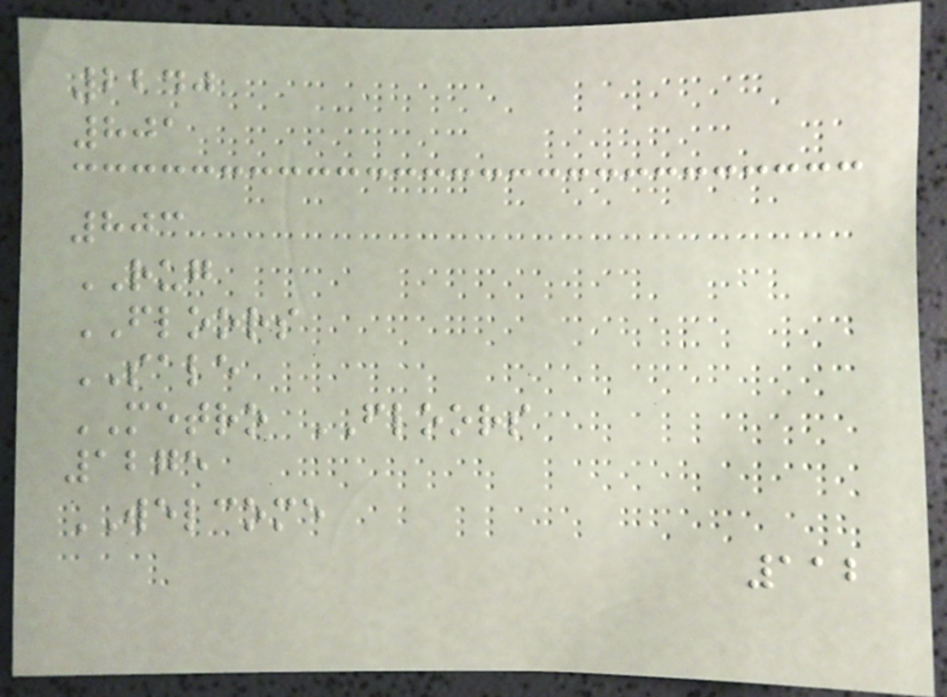2240
801
803
RUG
FLOORS
SALE
METRO FLOORS
1275
WELCOME
112
